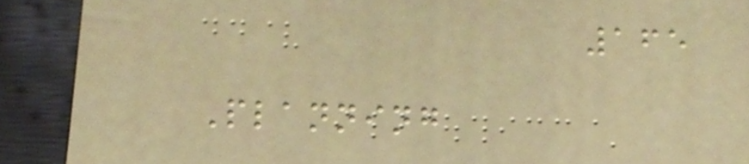165
Planning
